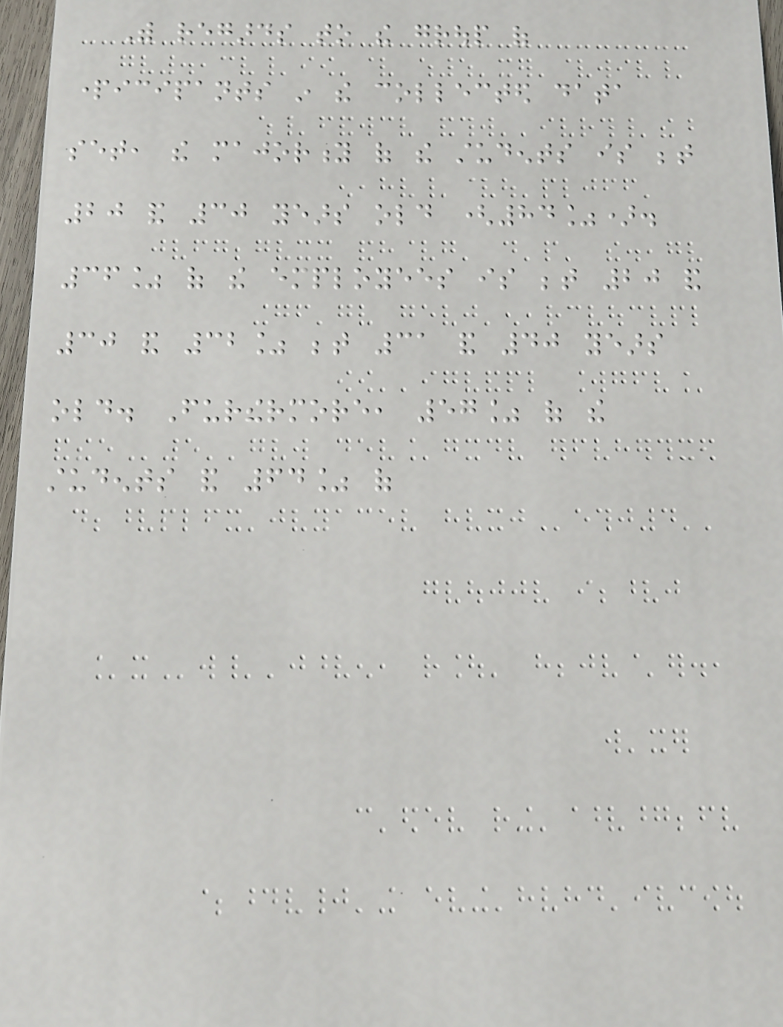With regards to the group of
participants in the collected data
set, the majority of the students is between
20 and 30 years old (84%).
36% of the employees is between 20 and
30 and 32% between 31 and 40 years
old. Furthermore, 57% of the
students and 64% of
